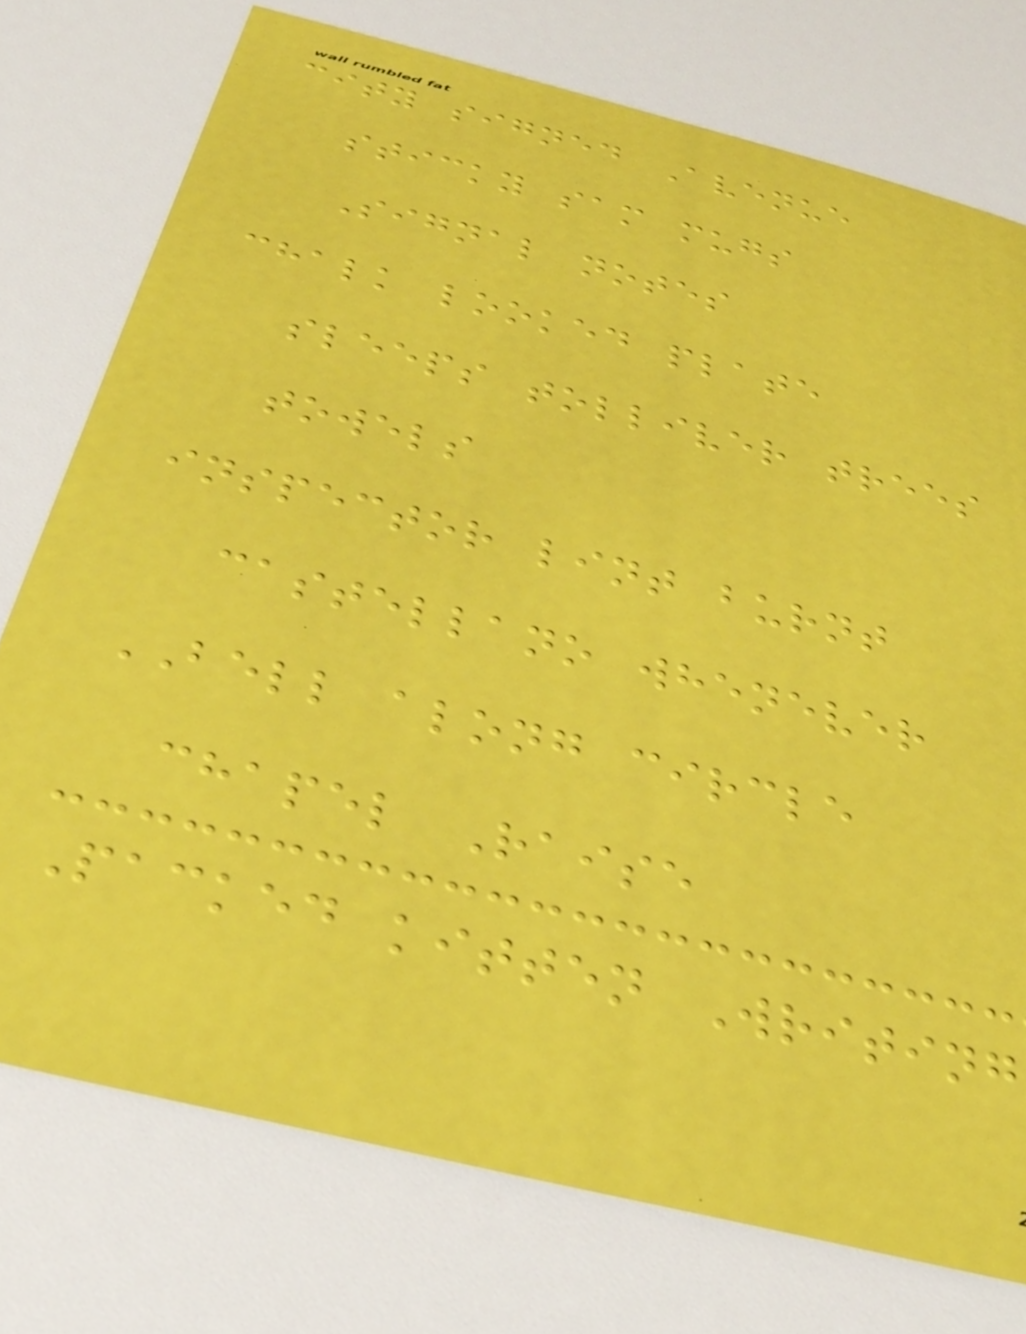city signed Avenue
sticky sam mugs
Signal notes
chalk looked plate
sleeps tolliver trees
towels
inspector lint burnt
castellano whenever
BELL along circle
chapel Raise
Packed kitten Writing
